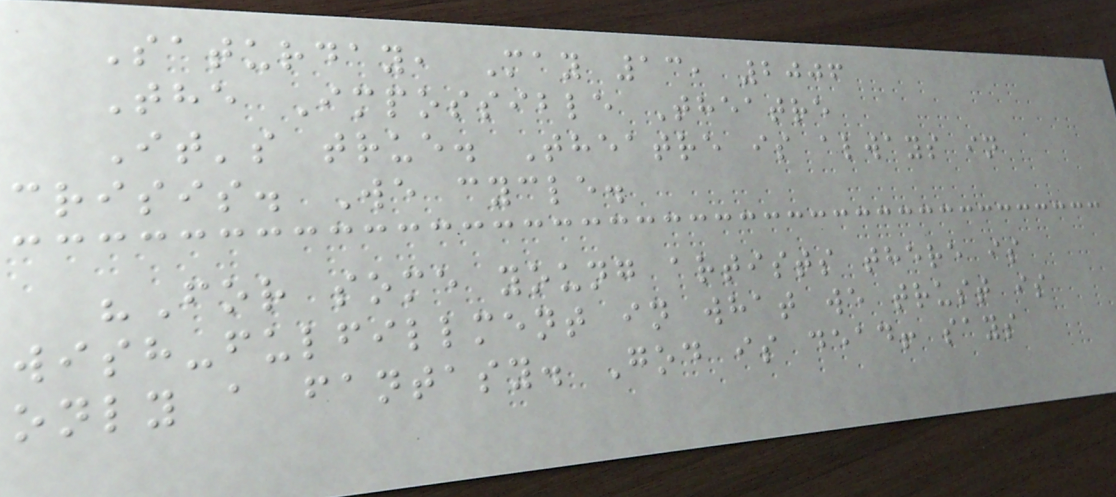Saturday, May 13, 2006
The Impossible Theatre
It's true. Theatre is always in
crisis. We cycle.
"For some young artists there is
wish-fulfillment in what we trust is
only a fantasy. God is dead! says
